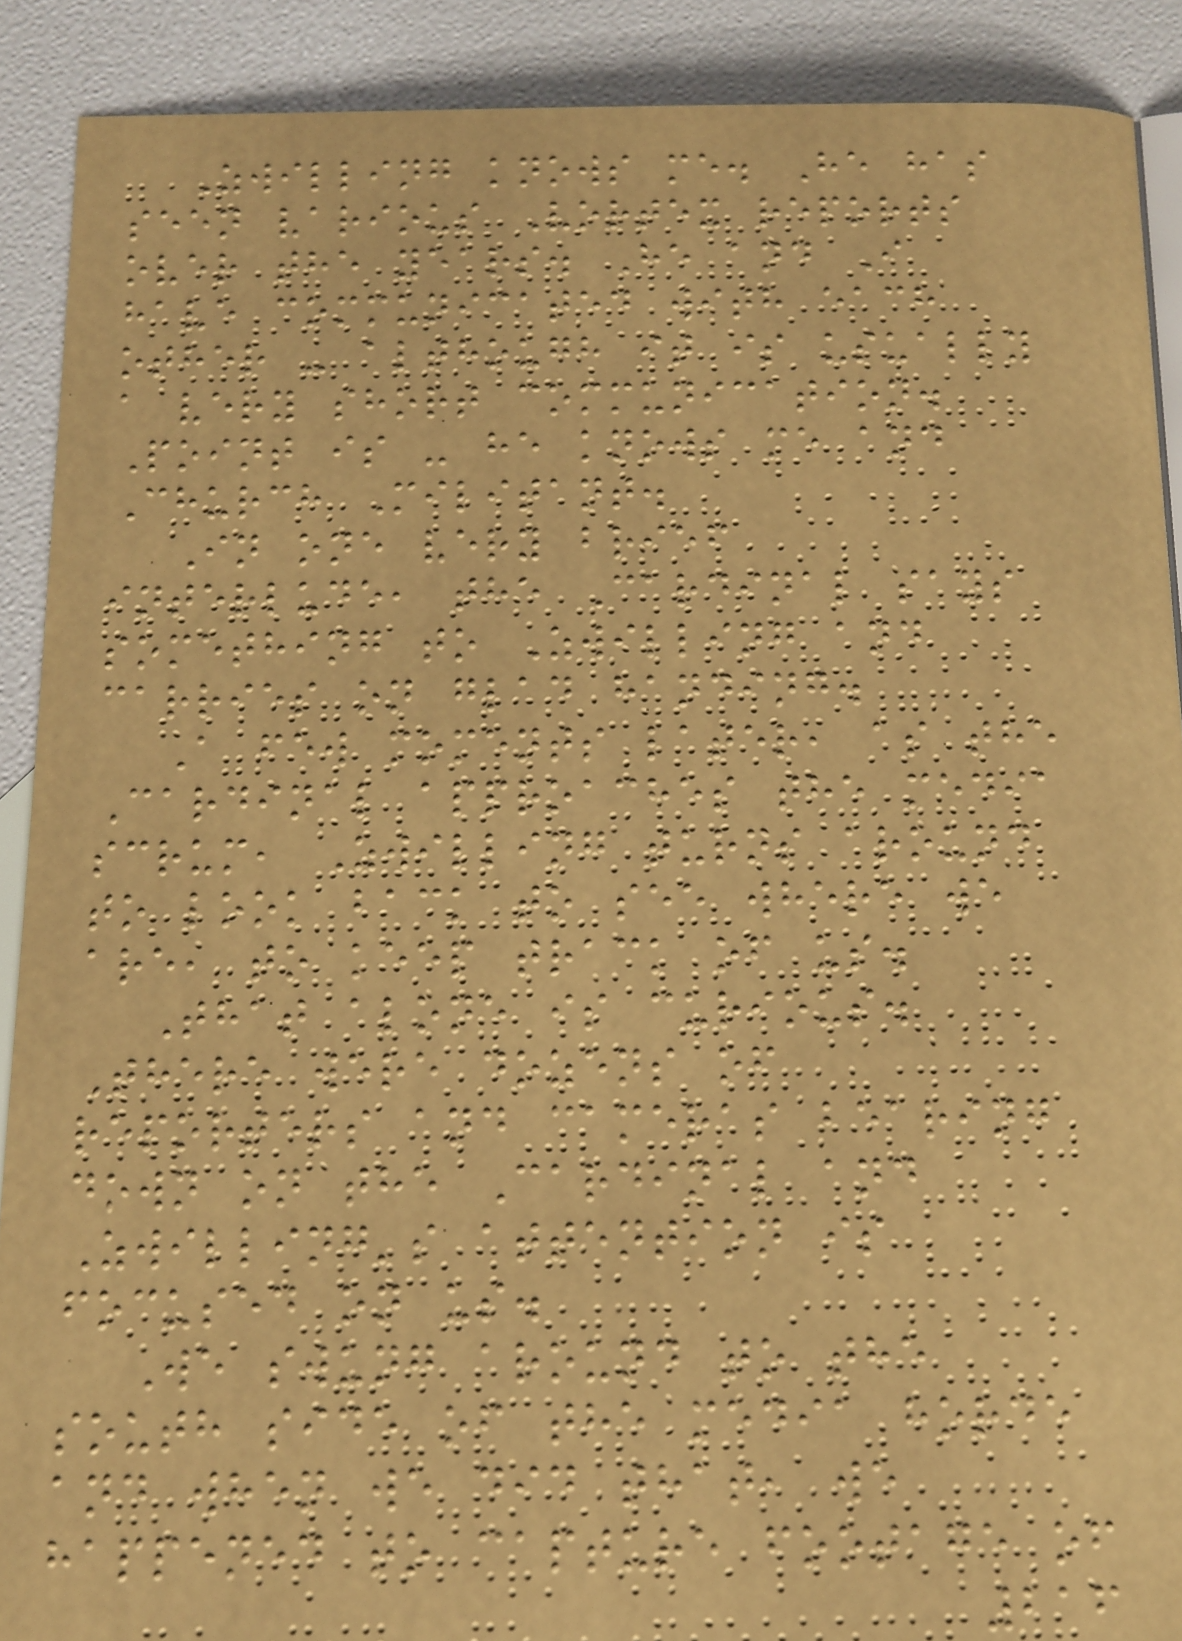Zwilling knows me. He has
seen various Vortex reports
over the years. He and I
have communicated with each
other - although it is usually
a very short communication.
Point is - he knows me and
Church Militant.
In one very brief
interlude, the Cardinal says
something to Zwilling and
carries on glad handing.
A few moments later, as the
Cardinal approaches the media
scrum, Zwilling turns around
to look back to see where we
are, to keep track of us.
That alone is curious.
There were dozens of
reporters and cameras bearing
down on the Cardinal and
Zwilling's attention is
focused on us.
We swung around to the
south side of the media horde
and when we did that, we
happened to capture footage of
216
